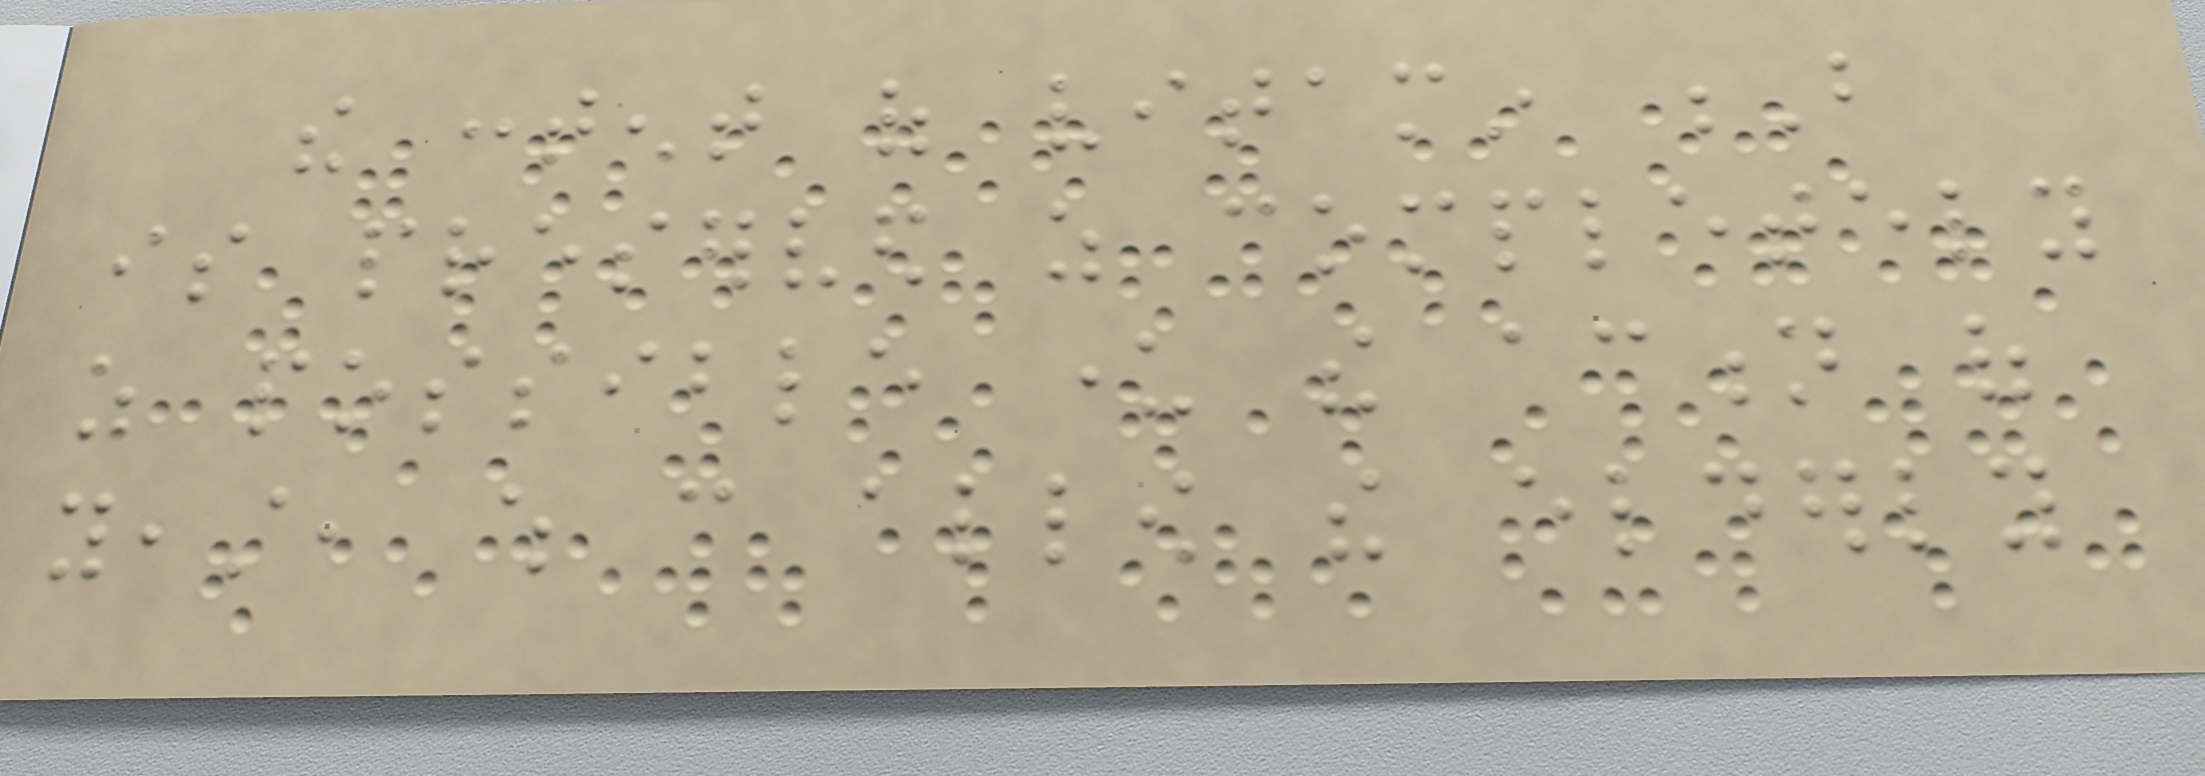the content of vitamin B
is preserved as completely
as possible under the action of
yeast, which can allow the elderly
